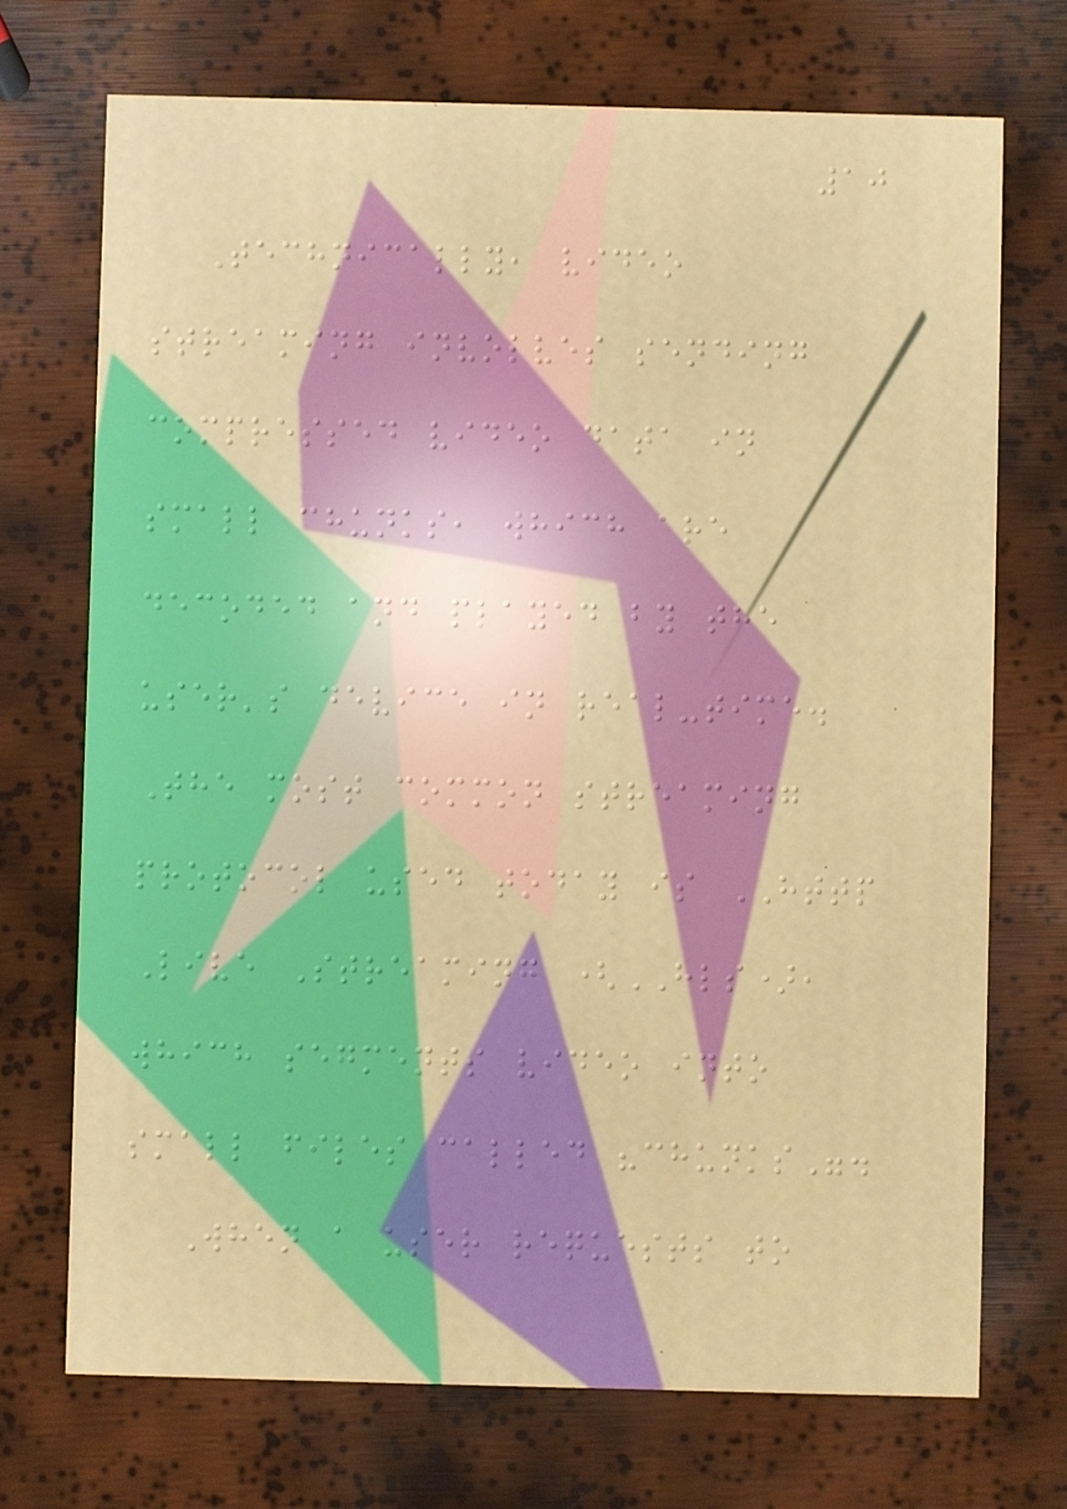10
Technically, video
streaming involves sending
compressed video data in
small chunks, which are
decoded and played by the
user's device in real-time.
The most common streaming
protocol used today is HTTP
Live Streaming (HLS),
which segments video into
small files called "chunks".
When a user requests to
